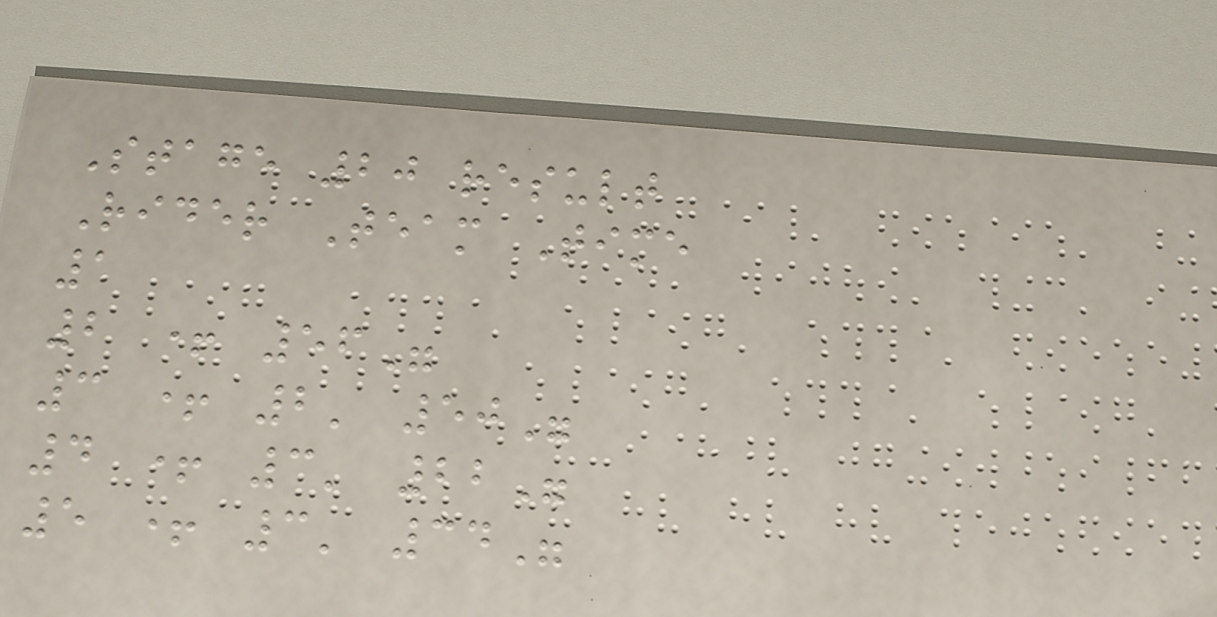Stage 20 result
Rider Team Time
1
2 + 56"
3 + 2' 50"
4 + 3' 22"
5 + 3' 34"
